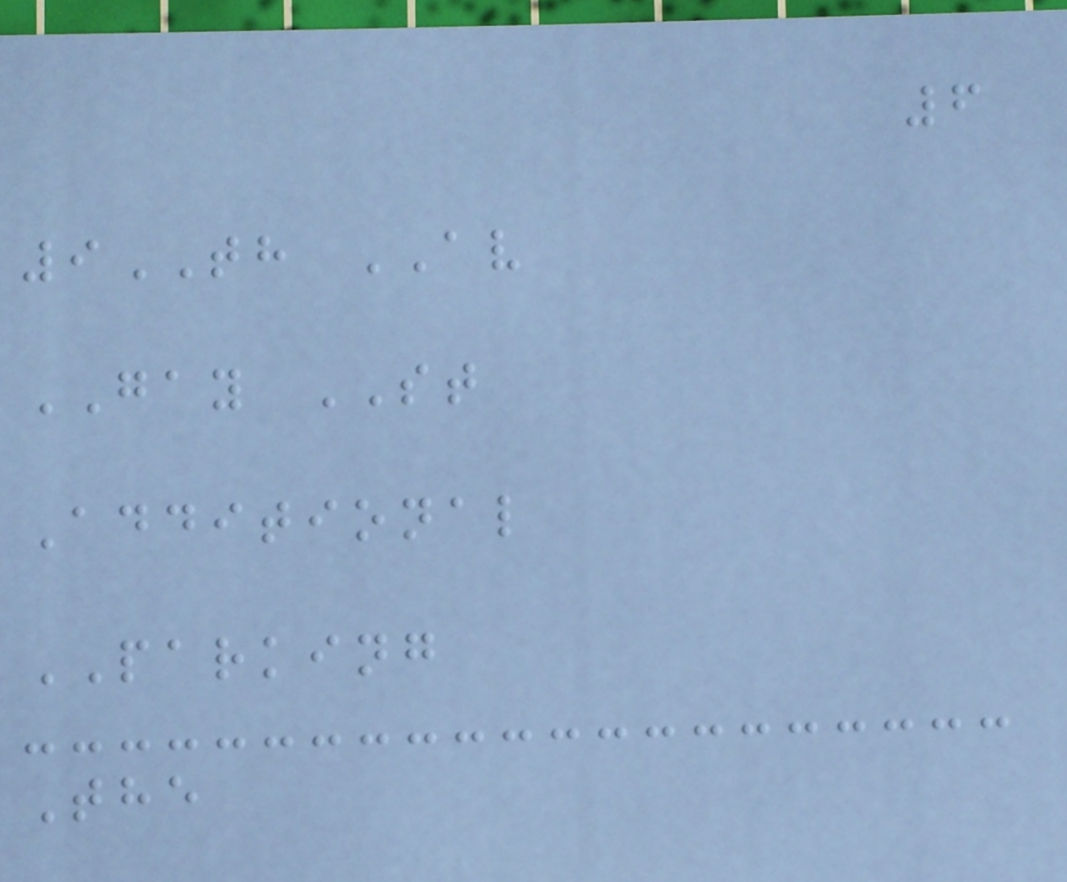6
9TH AV
GAY ST
Additional
PARKING
The
